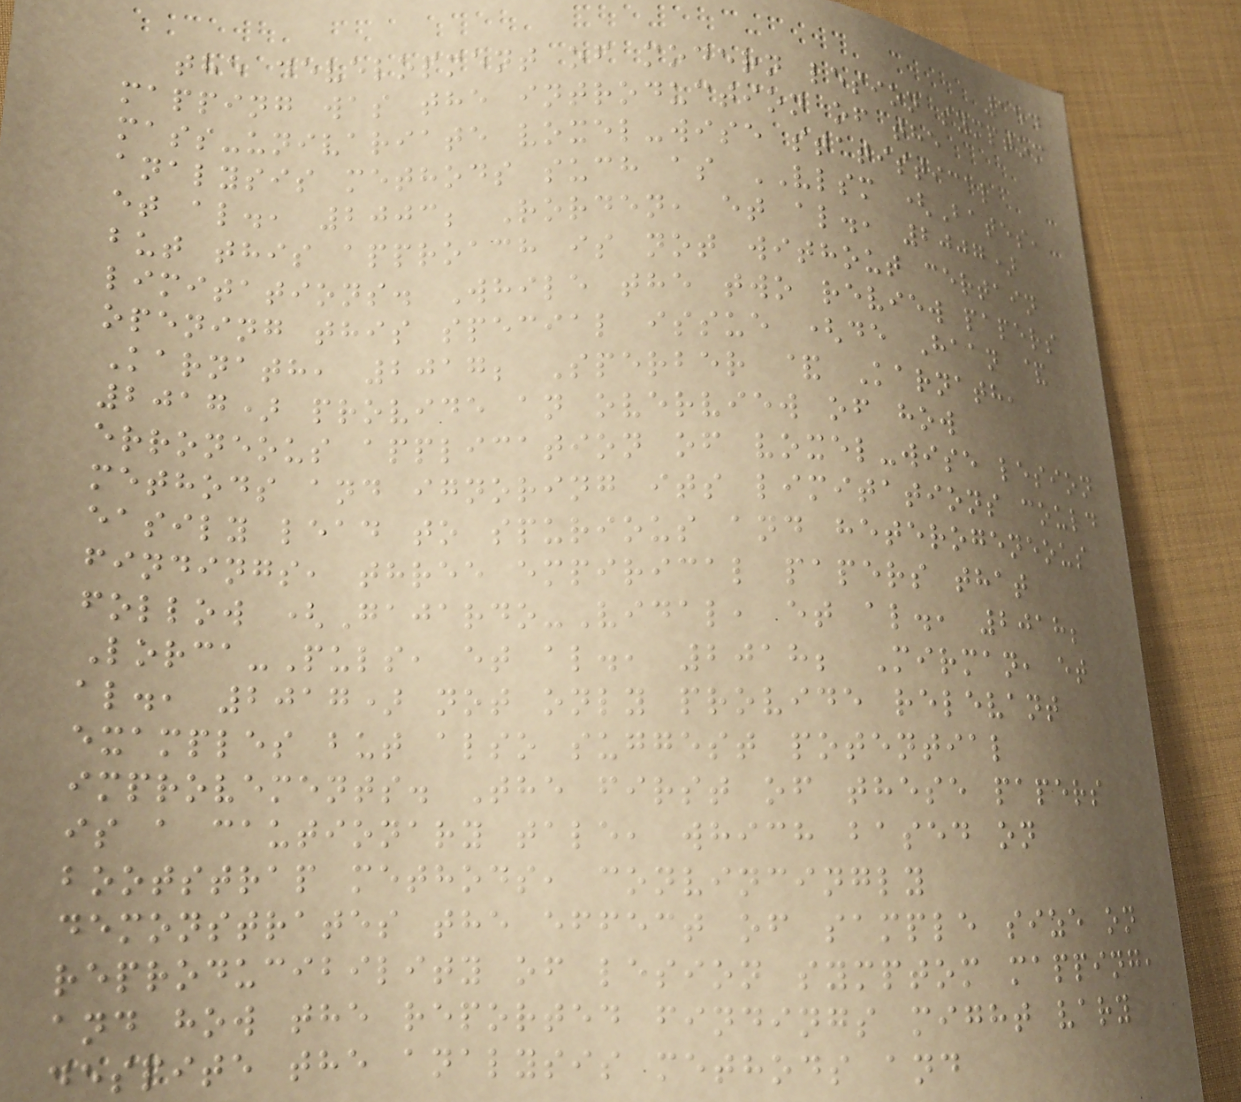154
the development of modern lesion symptom
mapping was the introduction of the
mass-univariate voxel-wise statistical
analysis methods such as VLSM (Bates,
et al., 2003; Rorden, et al., 2007)
but this approach is not without certain
limitations. While the two review papers
opening this special issue (de Haan &
Karnath, 2017; Sperber & Karnath,
2017) provide an overview of how
erroneous application of voxel-wise lesion
methods and ignoring its limitations could
easily lead to spurious and heterogeneous
findings, three empirical papers that
follow (Gajardo-Vidal, et al., 2018;
Lorca-Puls, et al., 2018; Mirman, et
al., 2017) not only provide relevant
examples but also suggest potential
improvements. The first of these papers
is a cautionary tale, which based on
bootstrap methods, convincingly
demonstrates the effect of sample size on
reproducibility of lesion symptom mapping,
and how the reported findings might vary
despite the analysis methods and
